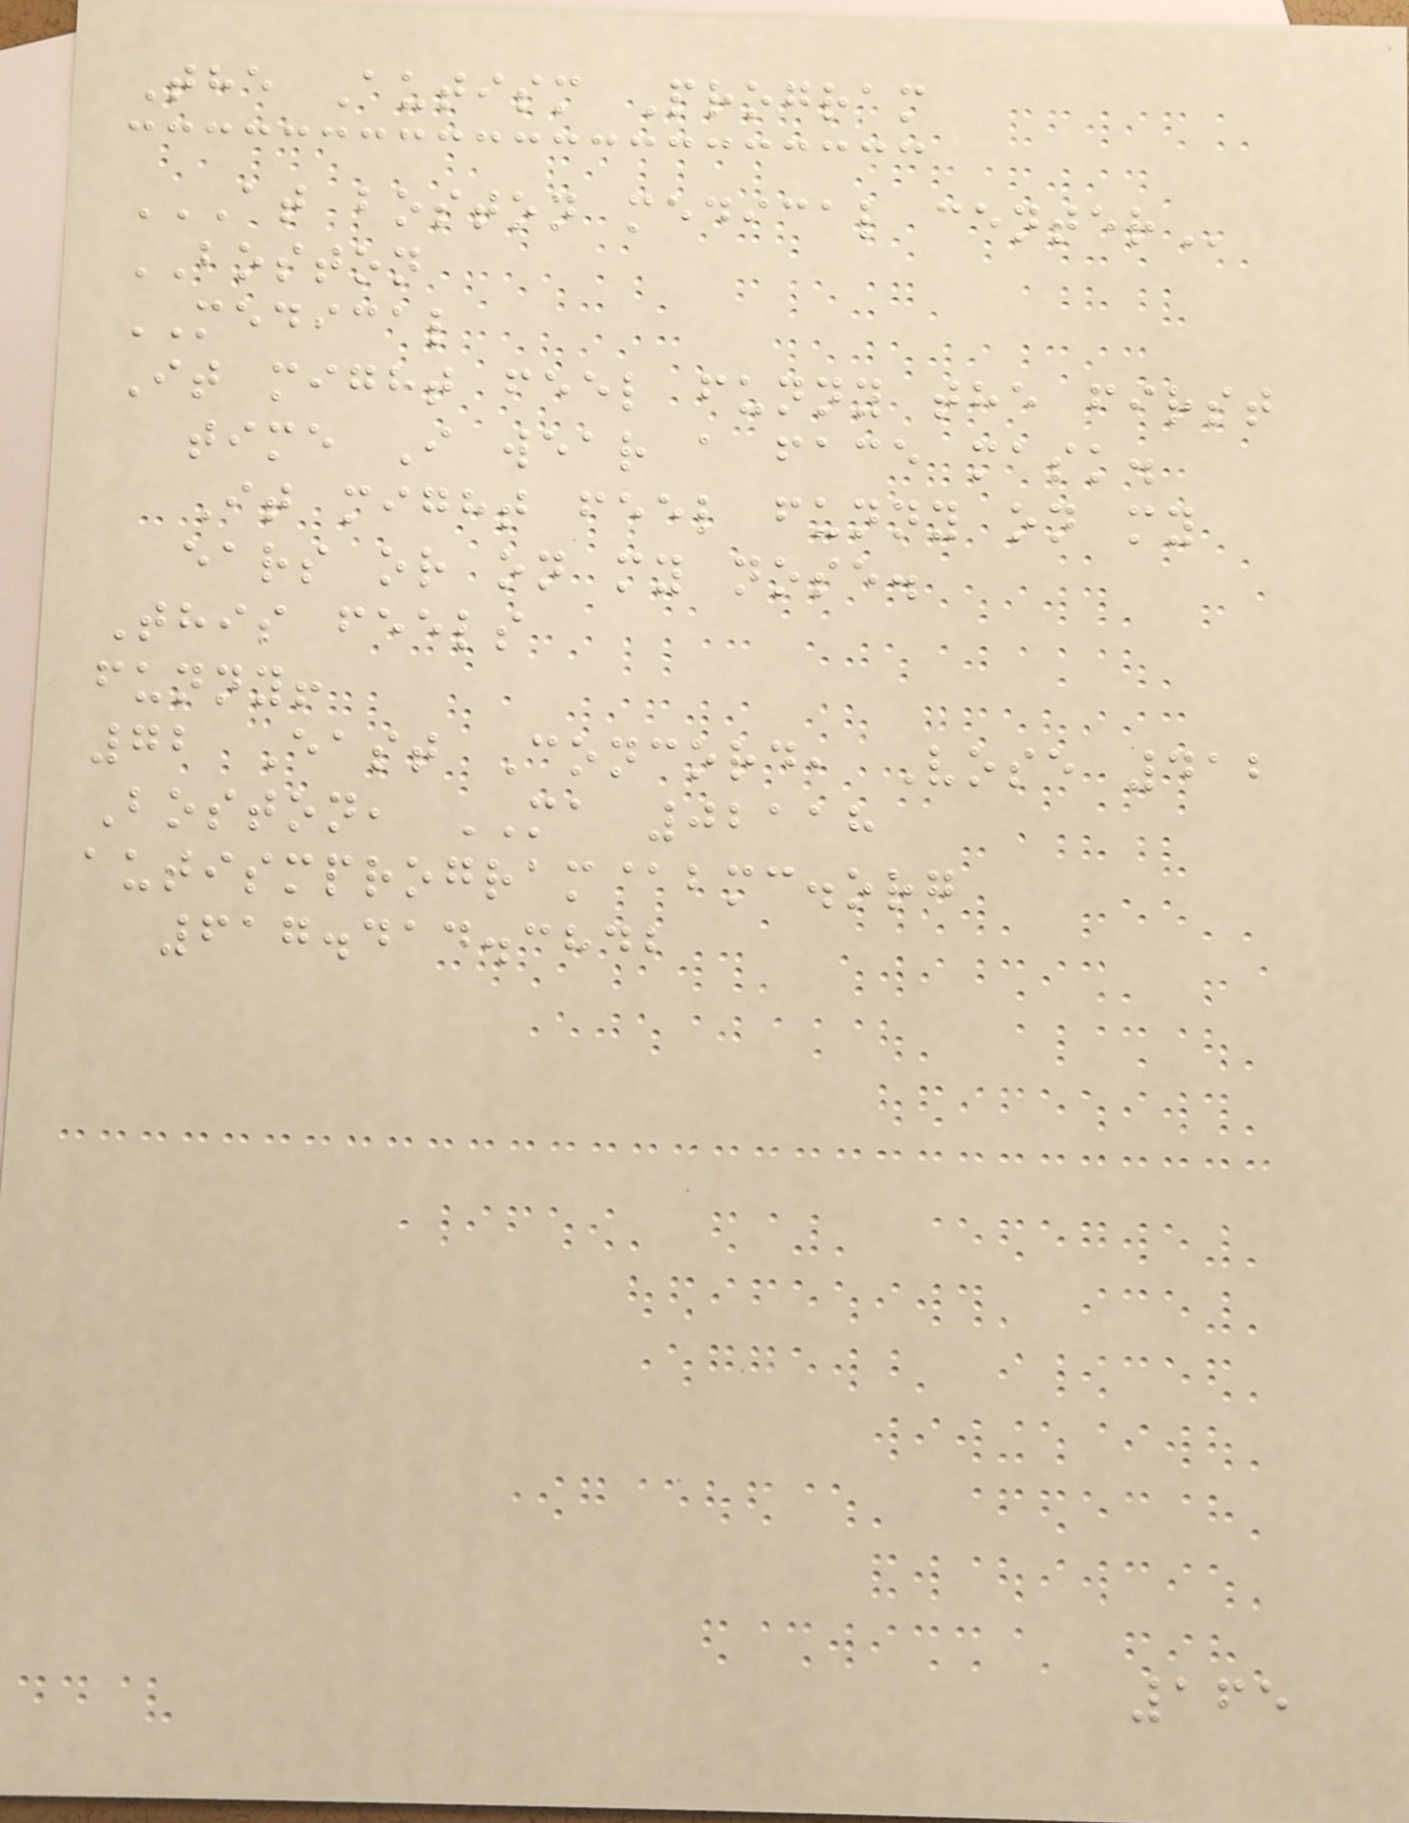The Autism Program
AT BOSTON MEDICAL CENTER
BOSTON
MEDICAL
It might feel funny the first
time I wear a face mask.
It might feel funny on my
ears or on my nose.
This feels
funny!
72 East Concord, Vose 412
Boston, MA 02118
autismprogram@bmc.org
617.414.3842
165
